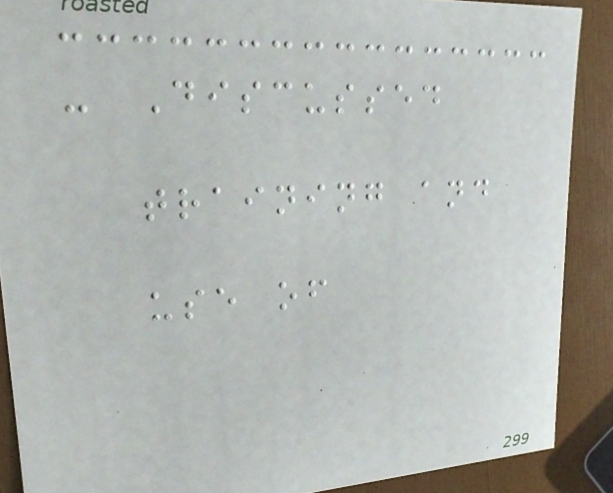- Discussed
training and
use of
